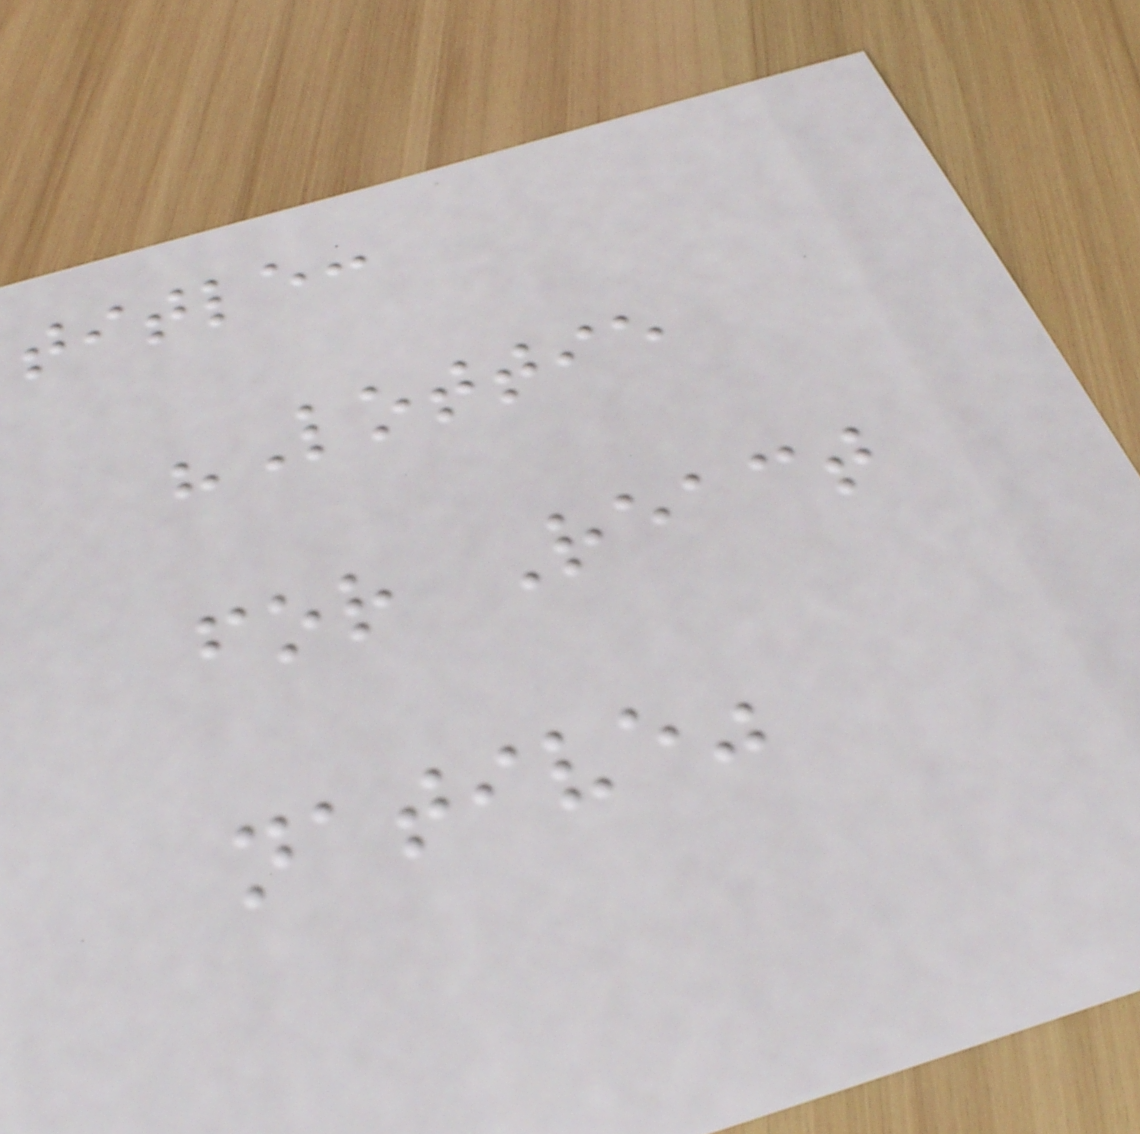title:
"Lottie
for React
native"
